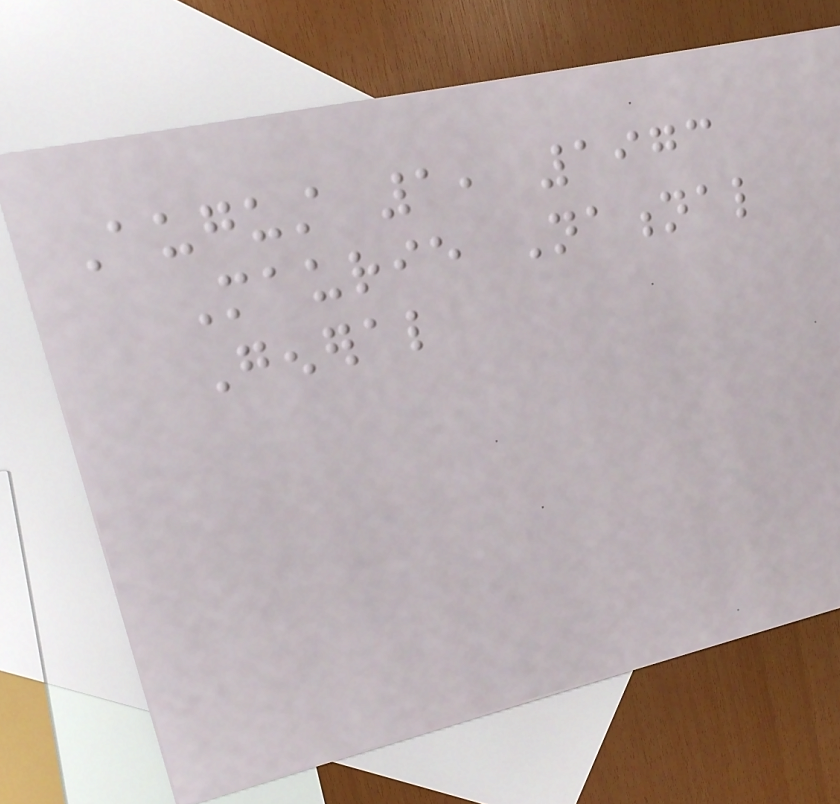August 1, 1973
Maurie National
General
